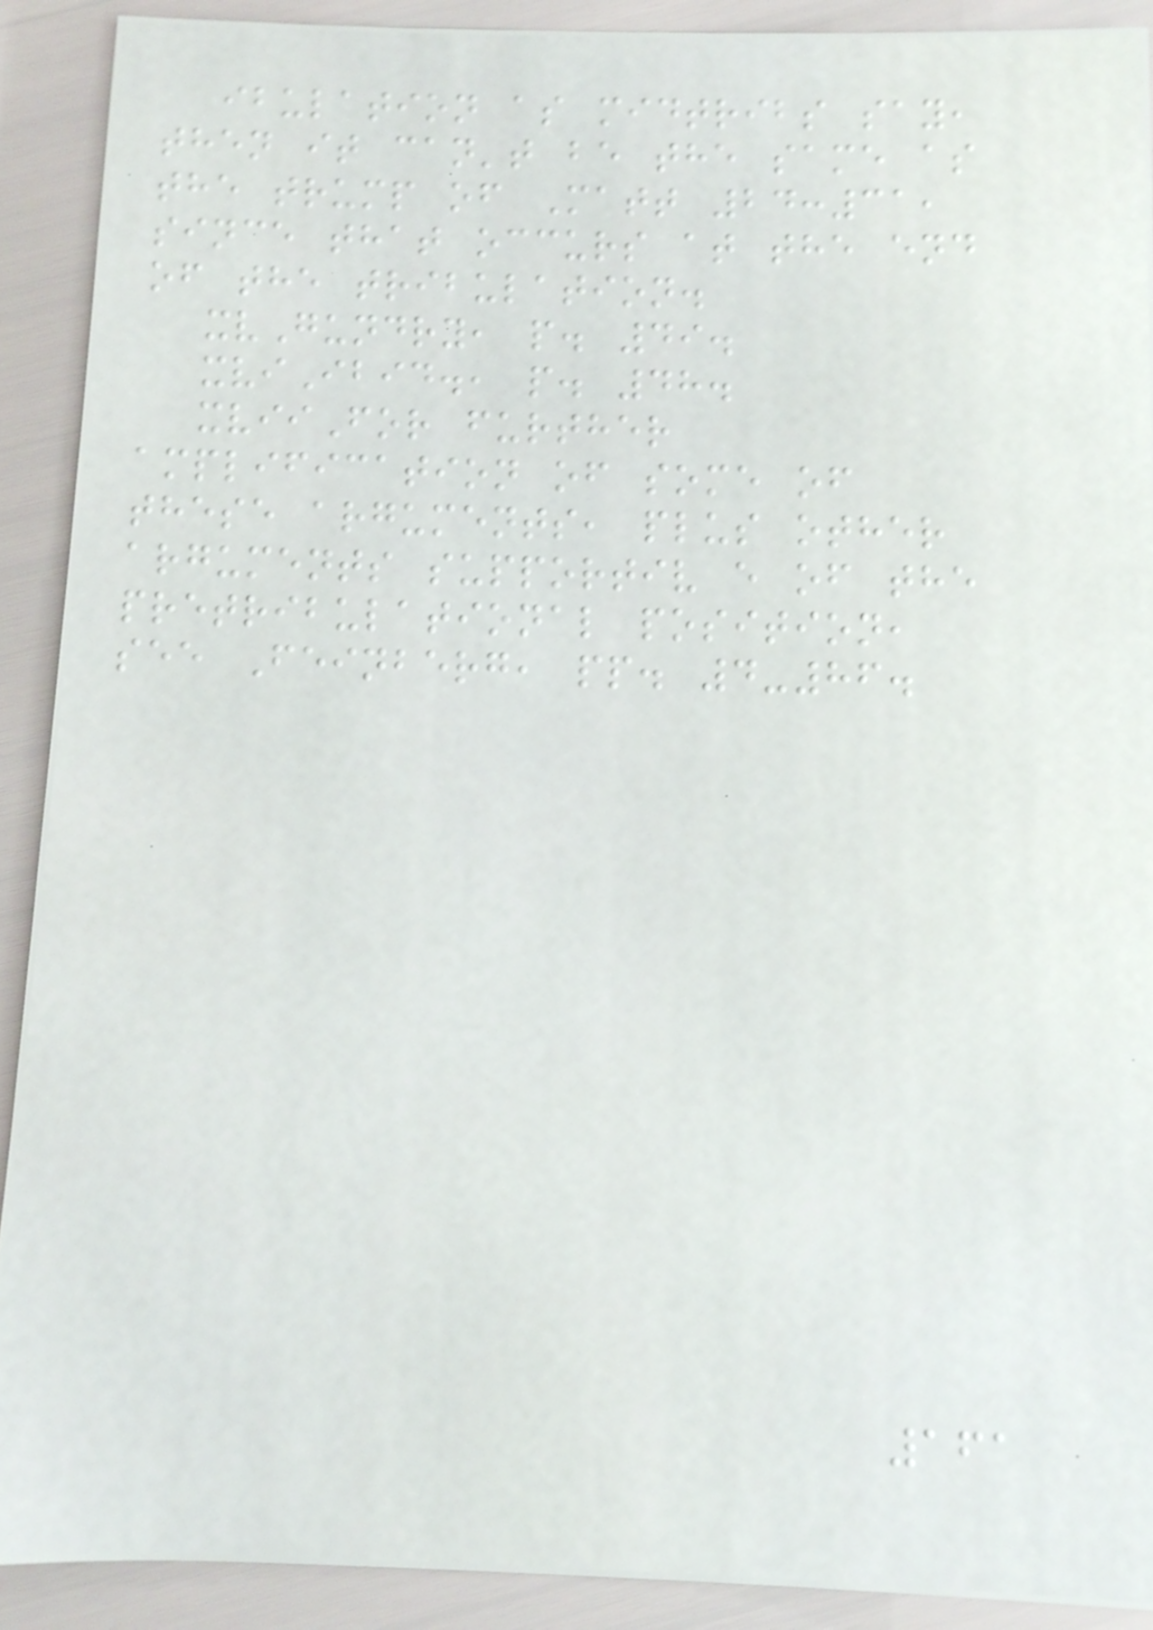ibulation as midtribs say,
then it can't be the same as
the trump of Matt 24:31,
since that occurs at the end
of the tribulation.
xvGundry, p. 49.
xviIbid., p. 48.
xviiFor further
amplification of some of
these arguments, plus other
arguments supportiv e of the
pretribulational position,
see Feinberg, pp. 4-86.
161
